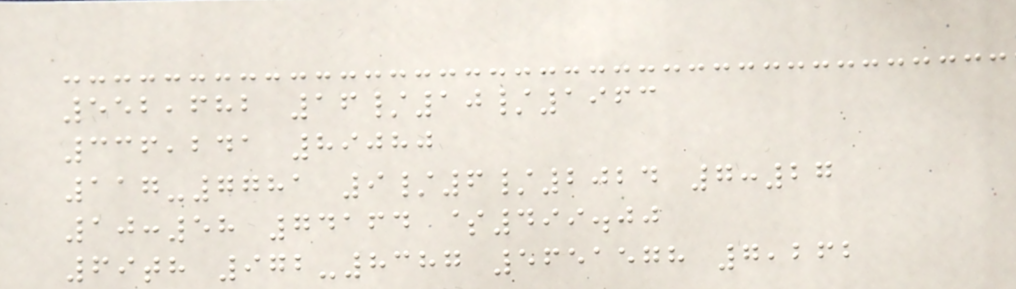552,682 16/10/1963
336,241 89080
117-7781 9/6/2024 7:27
10:58 74164 $499.00
69th 972-8387 5651578 7,262
